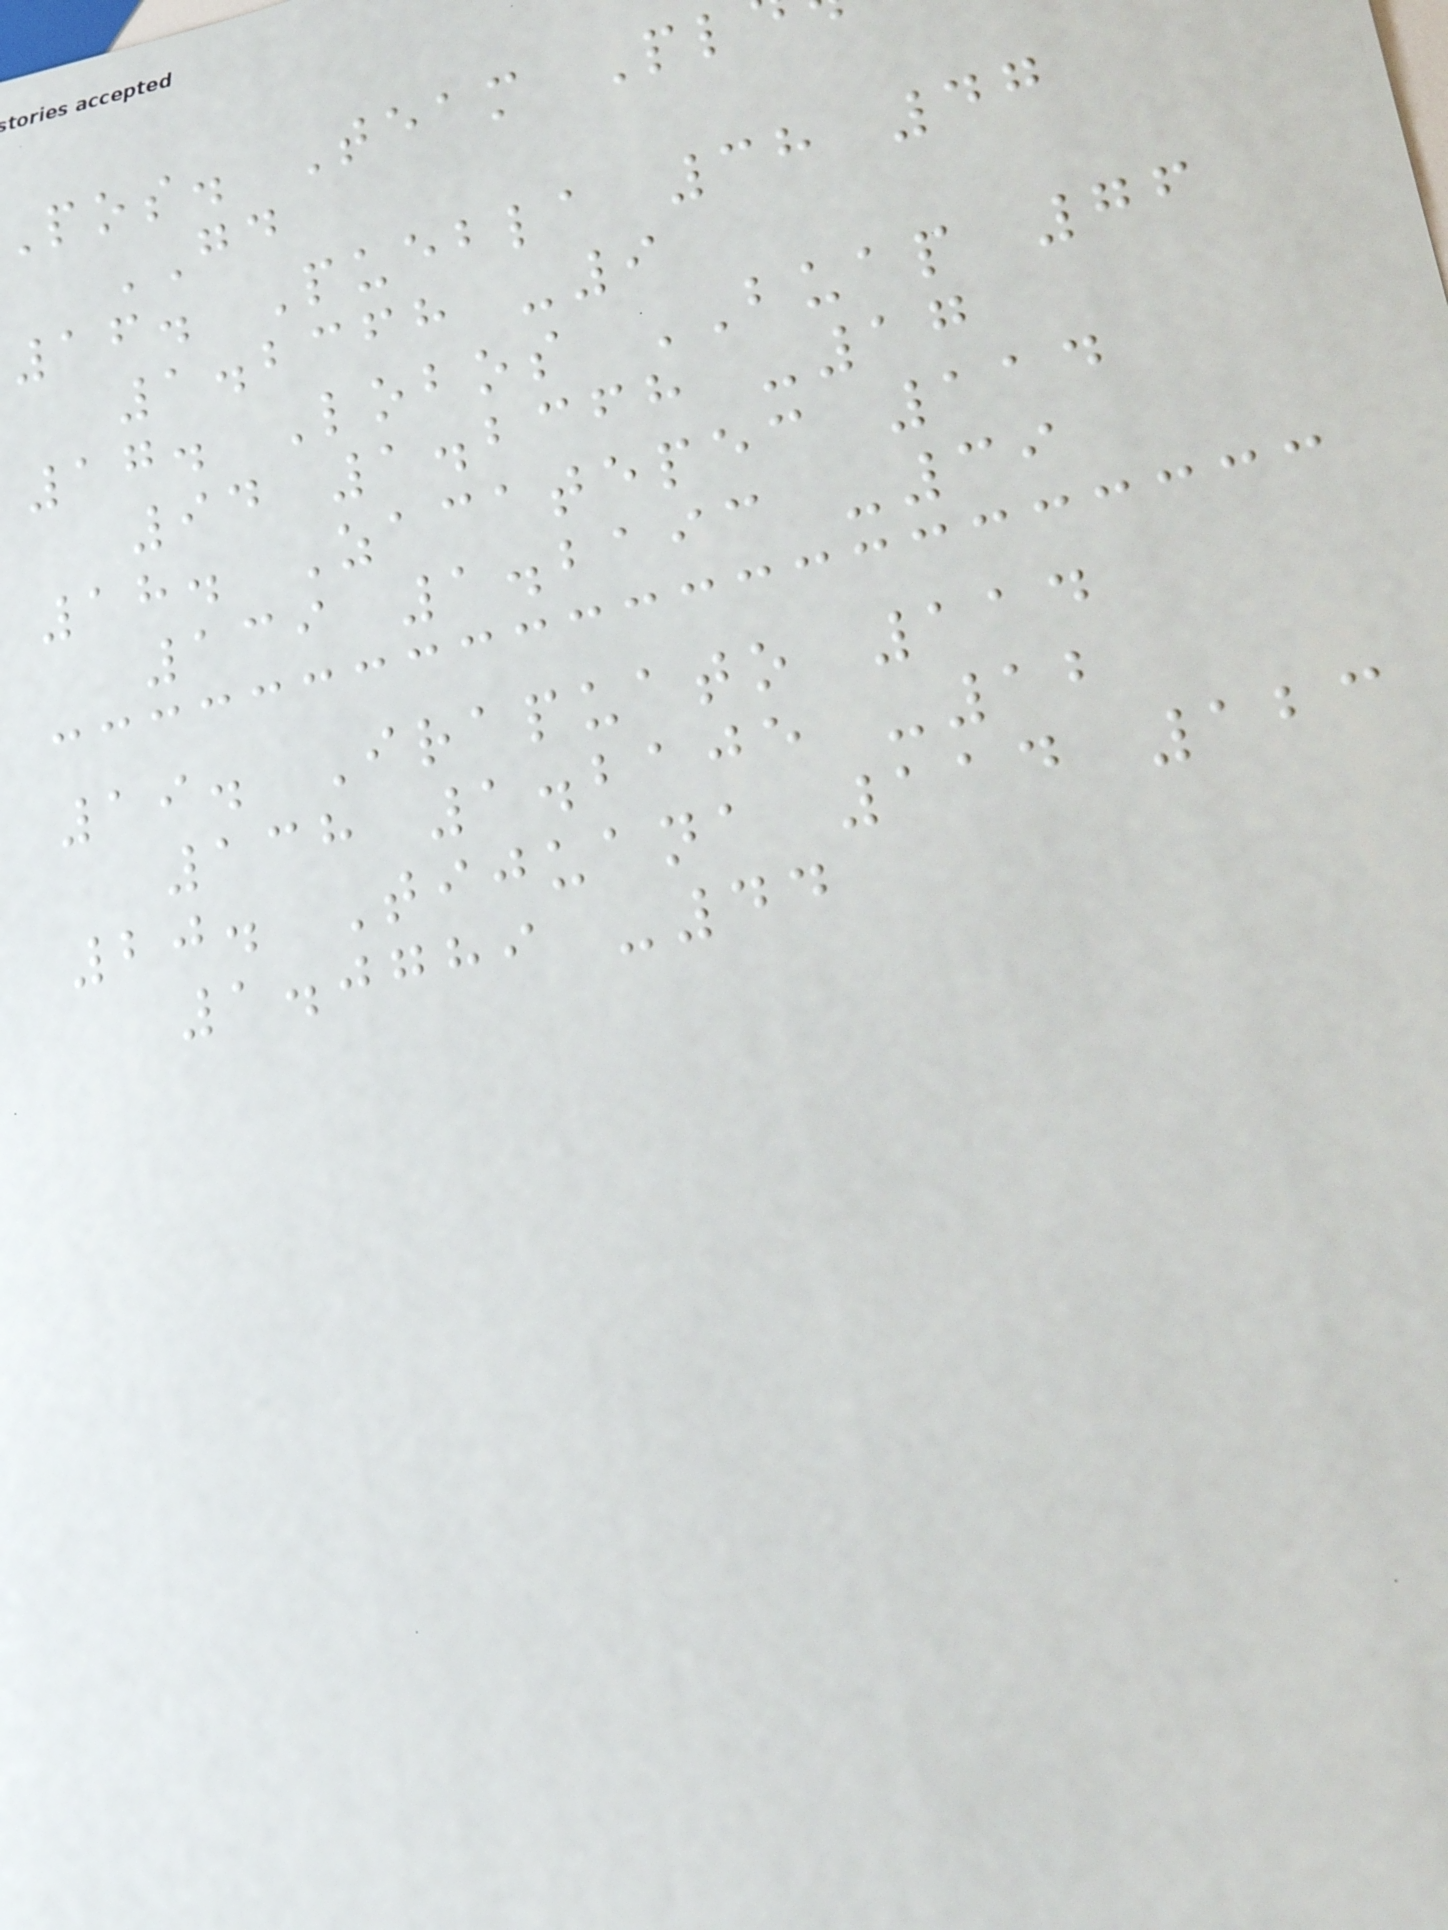pos. Team Pl
GD
16. Puebla 38 47
1.2368 -9
17. Lobos BUAP 76
94 1.2368 -17
18. Zacatepec 114
139 1.2193 -39
19. Irapuato 114
138 1.2105 -12
20. Tijuana 114 123
1.0789 -44
